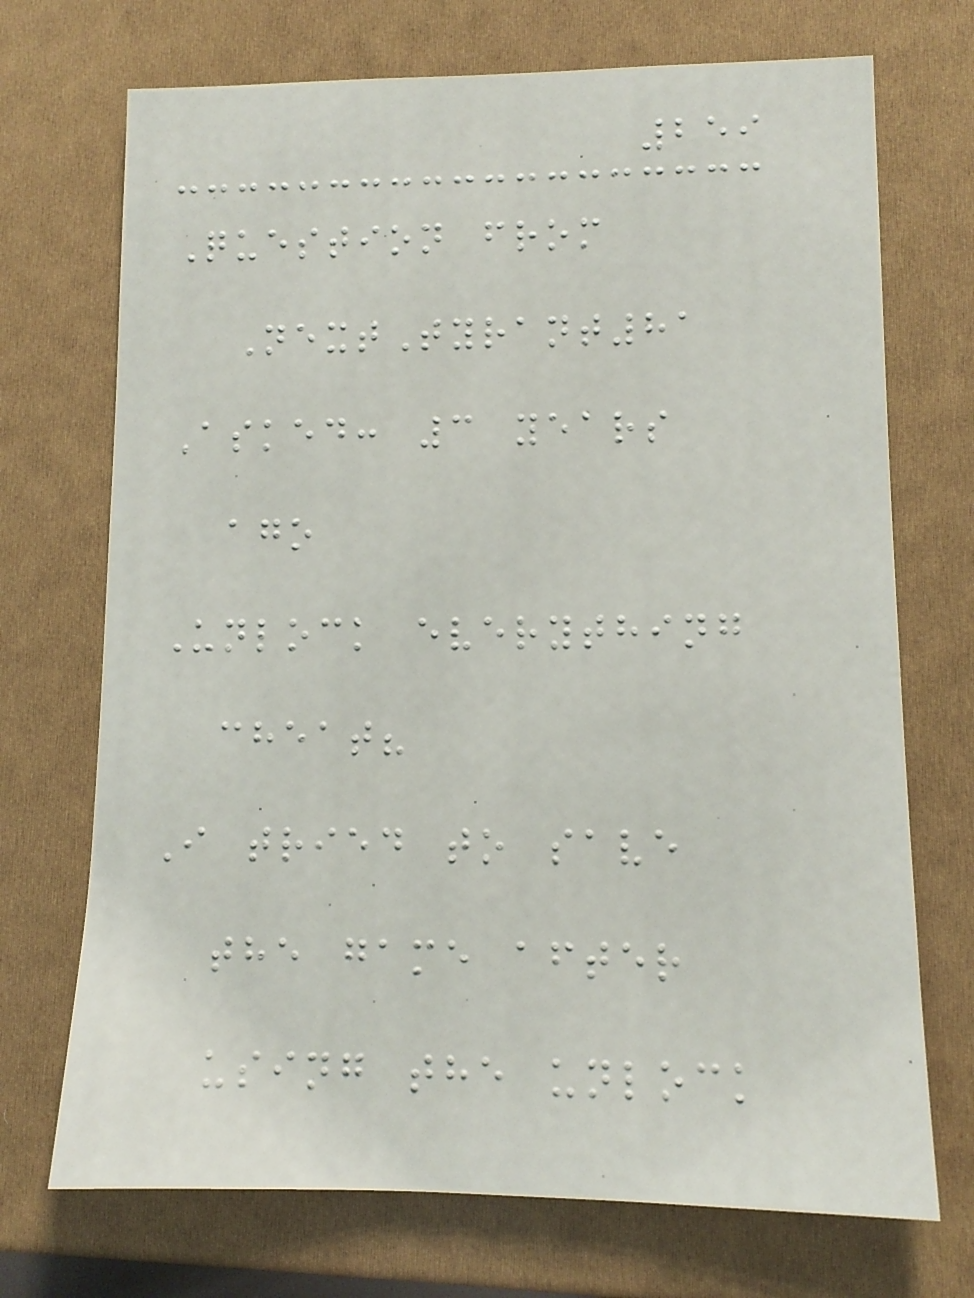259
Question from
NextTyrant81
Asked: 3 years
ago
Unlock everything
cheat?
I tried to save
the game after
using the unlock
